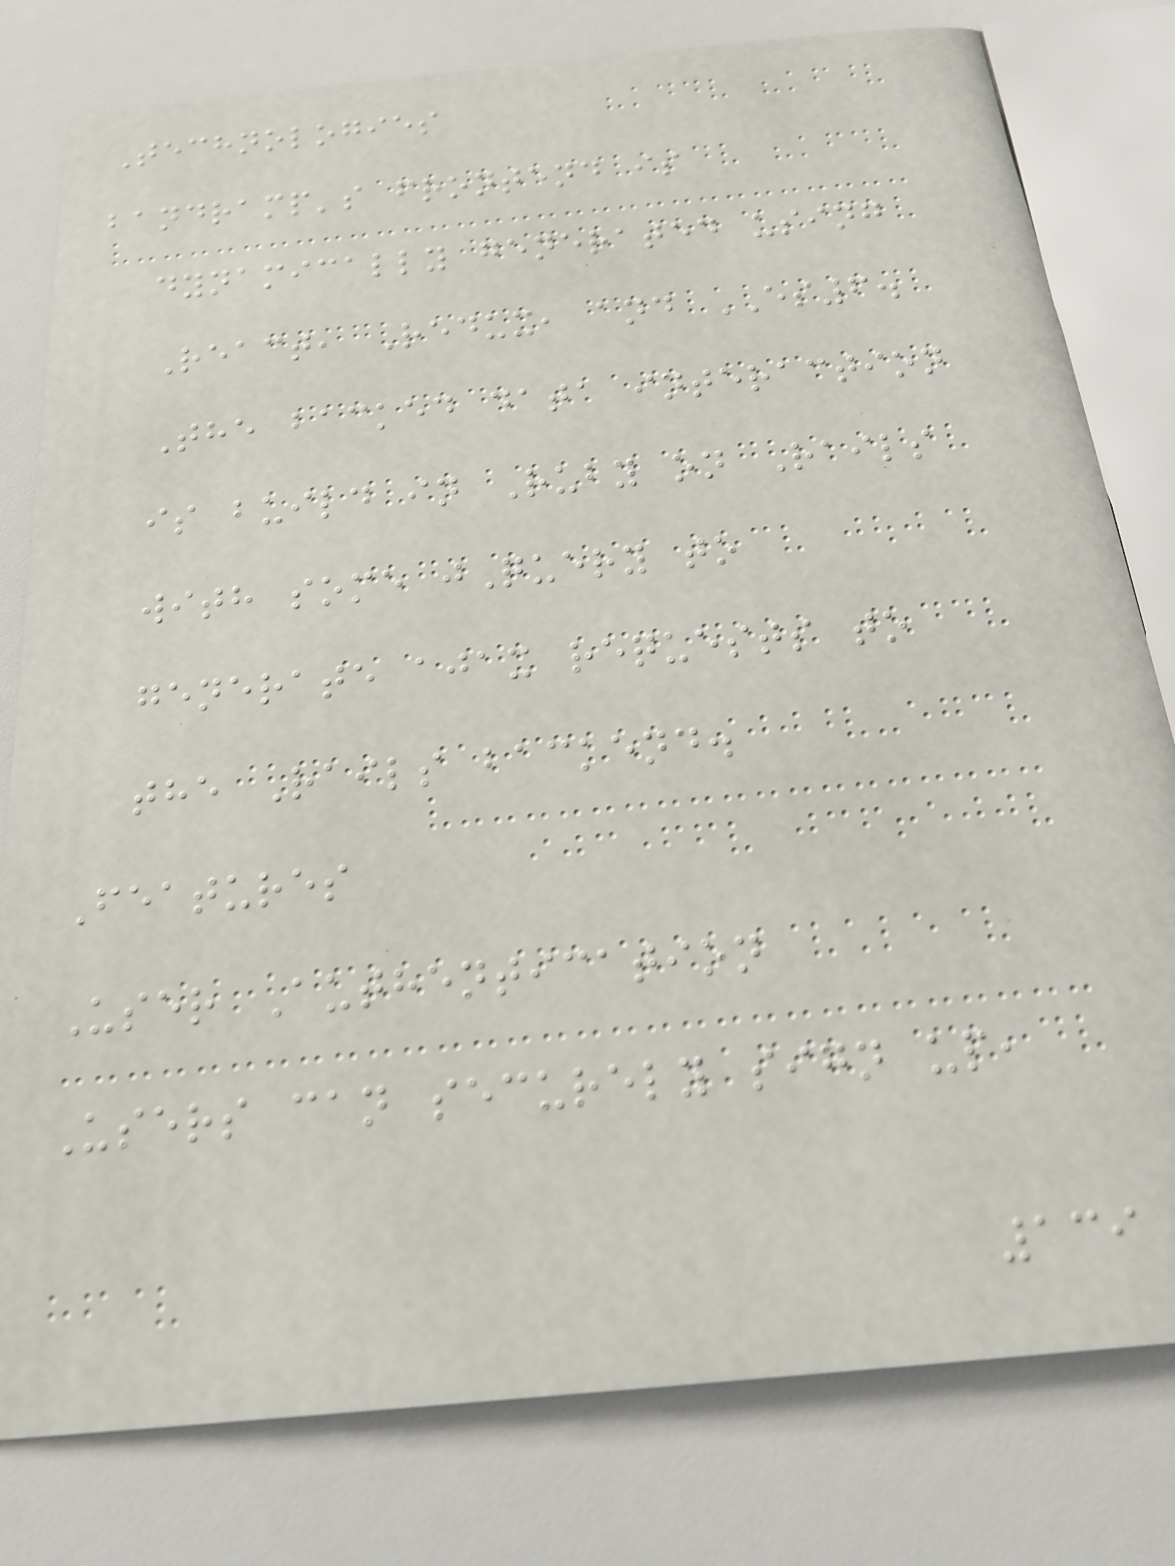Technologies
bandramp's frontend is
dynamically generated using
React, Redux, and ES6.
The backed data interaction
is build in Ruby on Rails
with some jQuery to
generate ajax requests to
the Rails backend.
Features
User Authentication
Users can securely sign up,
139
